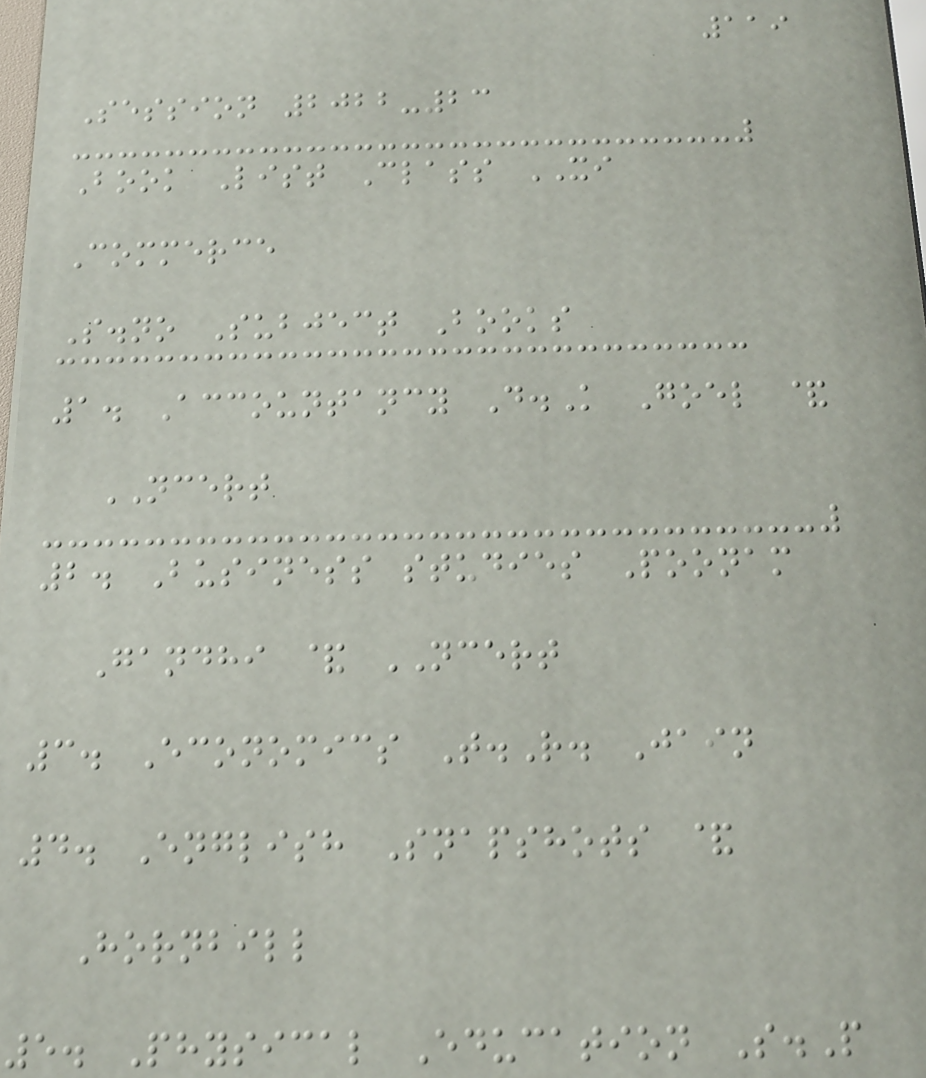119
Session 2022-23
Book List Class XI
Commerce
S.no Subject Books
1. Accountancy D.K Goel &
NCERT
2. Business studies Poonam
Gandhi & NCERT
3. Economics T.R. Jain
4. English Snapshots &
Hornbill
5. Physical Education S.P
